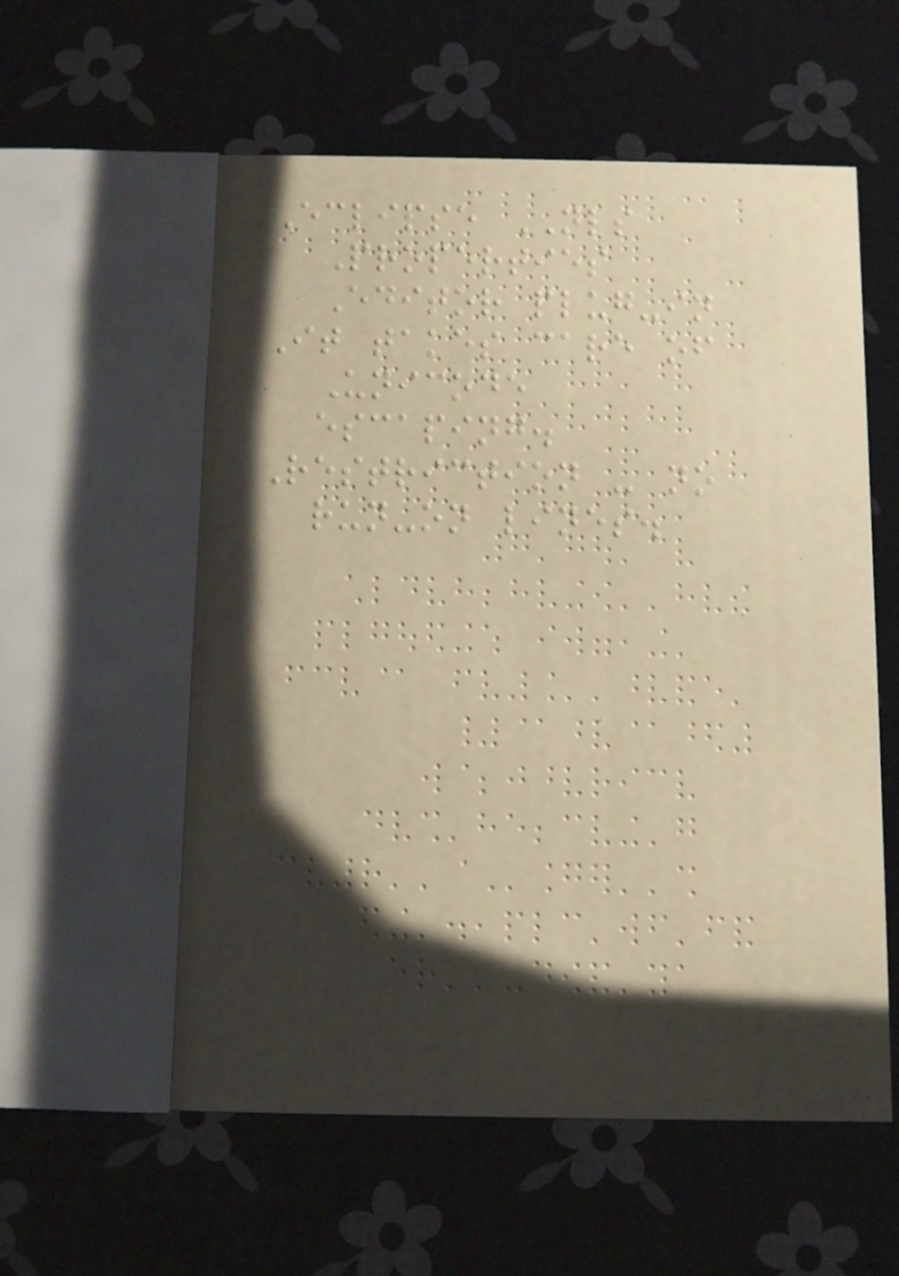Eclipse NLS
Properties
Editor plug-in
It takes care of
Unicode
escaping.
Restriction - no
run-on lines.
